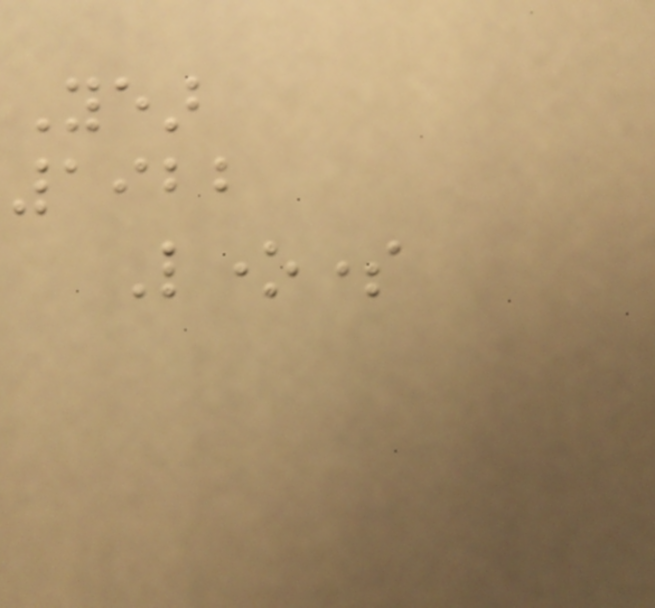Year
1922
Lonesome
